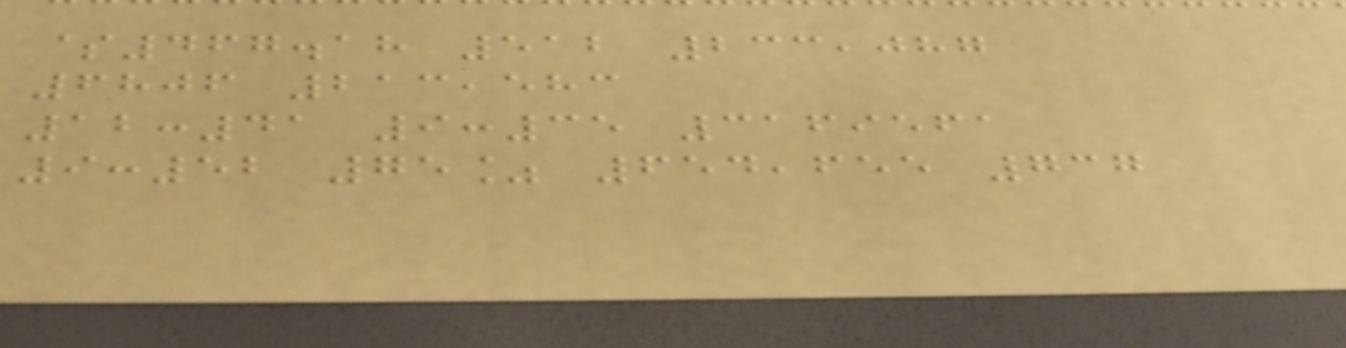$467.18 512 233,087
6806 213,583
12:41 9:35 3169561
9:52 75% 654,655 737
